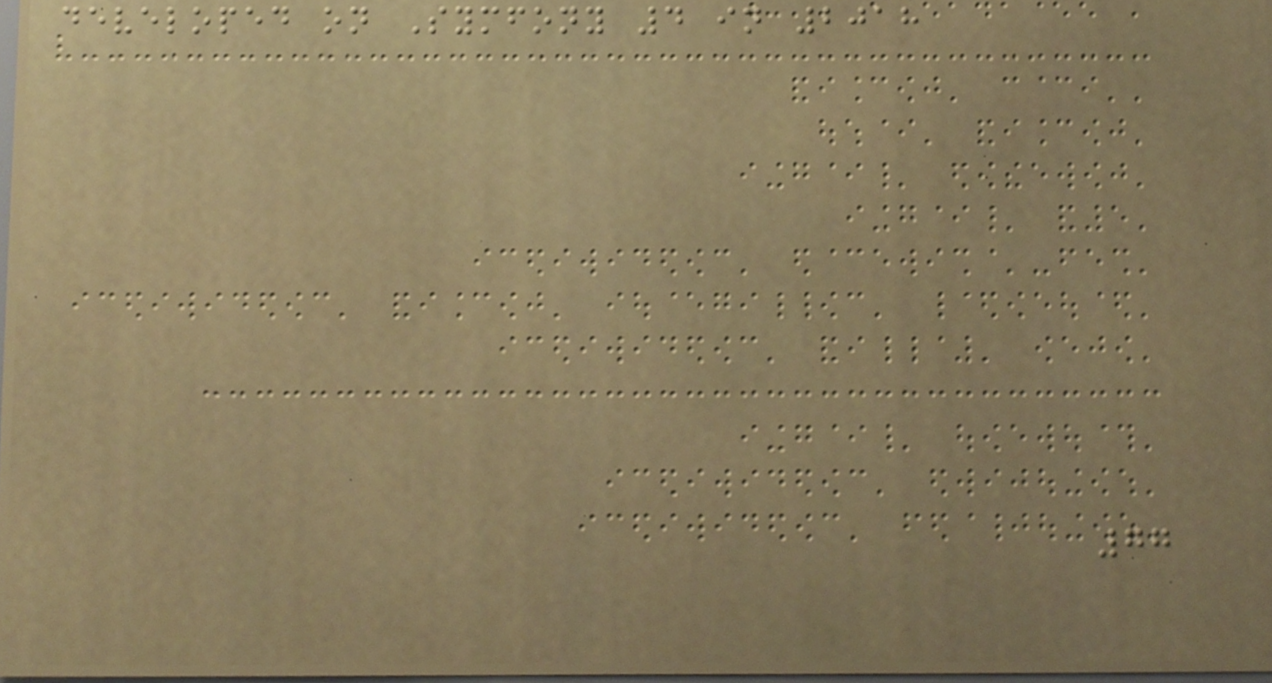developed on Symfony 4 in 2018
77
